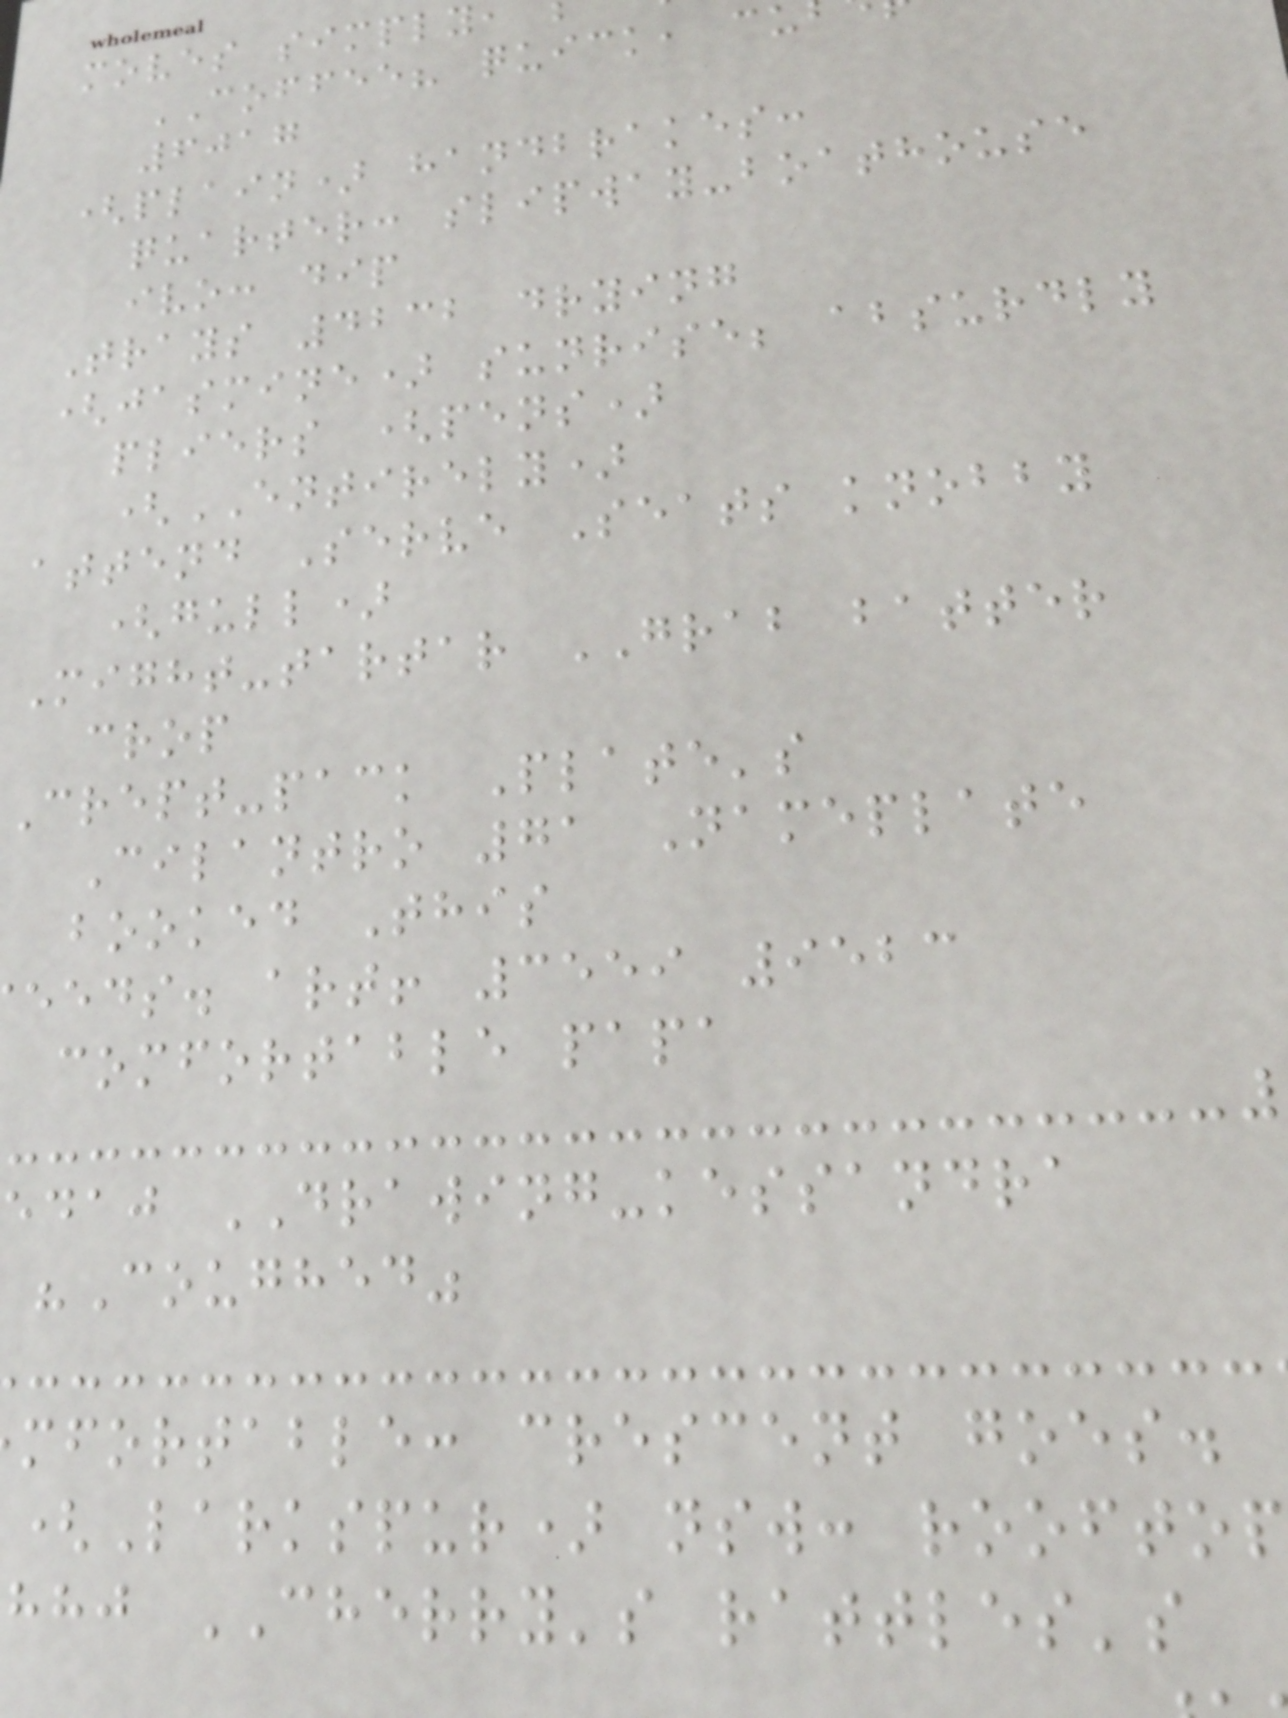moves simply
COFFEE? quick, cu
6017
(plain) handbrakes:
quarter: slipway-boathouse
ivo: dip
Trays 4232 drying
(jasmine) sunrise; absurdly
pliers (pens)
(ENTIRELY)
attend Serve Seats knobby
(gull)
Might-tartar GRAB batter
crop
Crept-pack Plate's
Cilantro 71 Nameplate
booked This
eeds. art! 3559 9523
comfortable papa
edaj DRAWING-kessandra
"Coughed"
mfortable: crescent goes.
(Larkspur) nsw: rooftop
hhj CHERRY's rattles's
